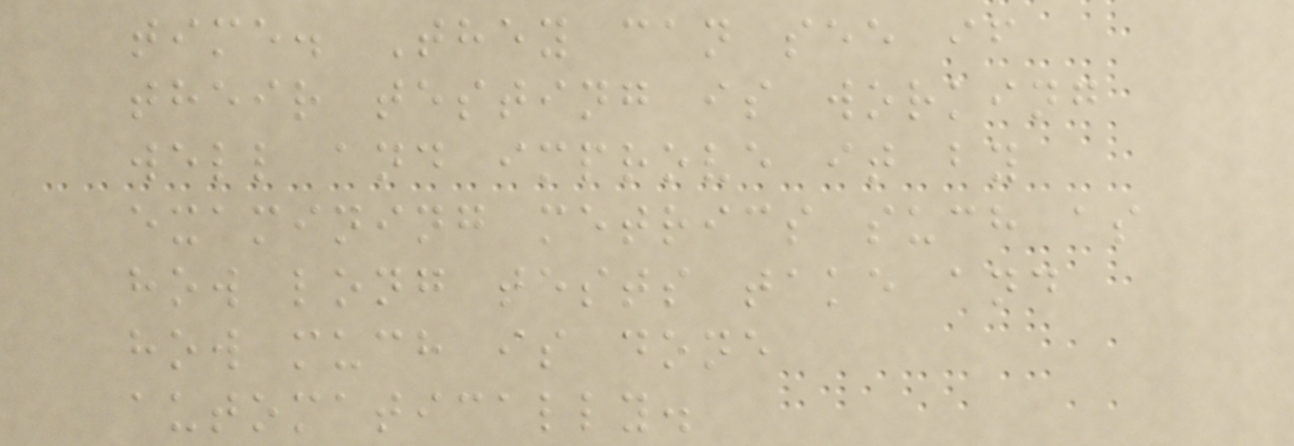time. They can see if
their testing is working
well and improve it by
examining metrics such as
how long tests take and
how much is done
automatically.
